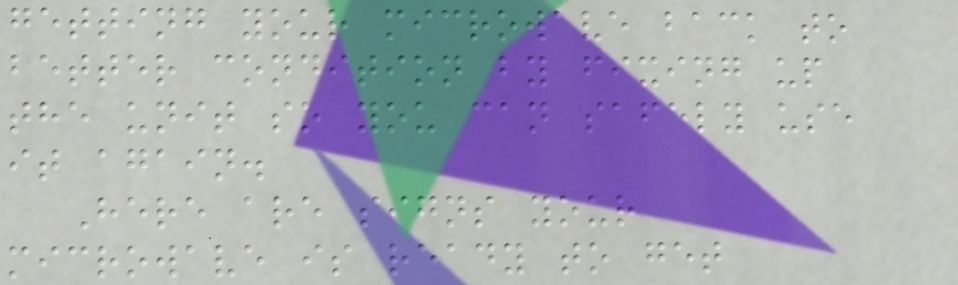getting your microwave back to
better condition by fixing up
the unit so you can safely use
it again.
Here are signs your
microwave is ready to get
